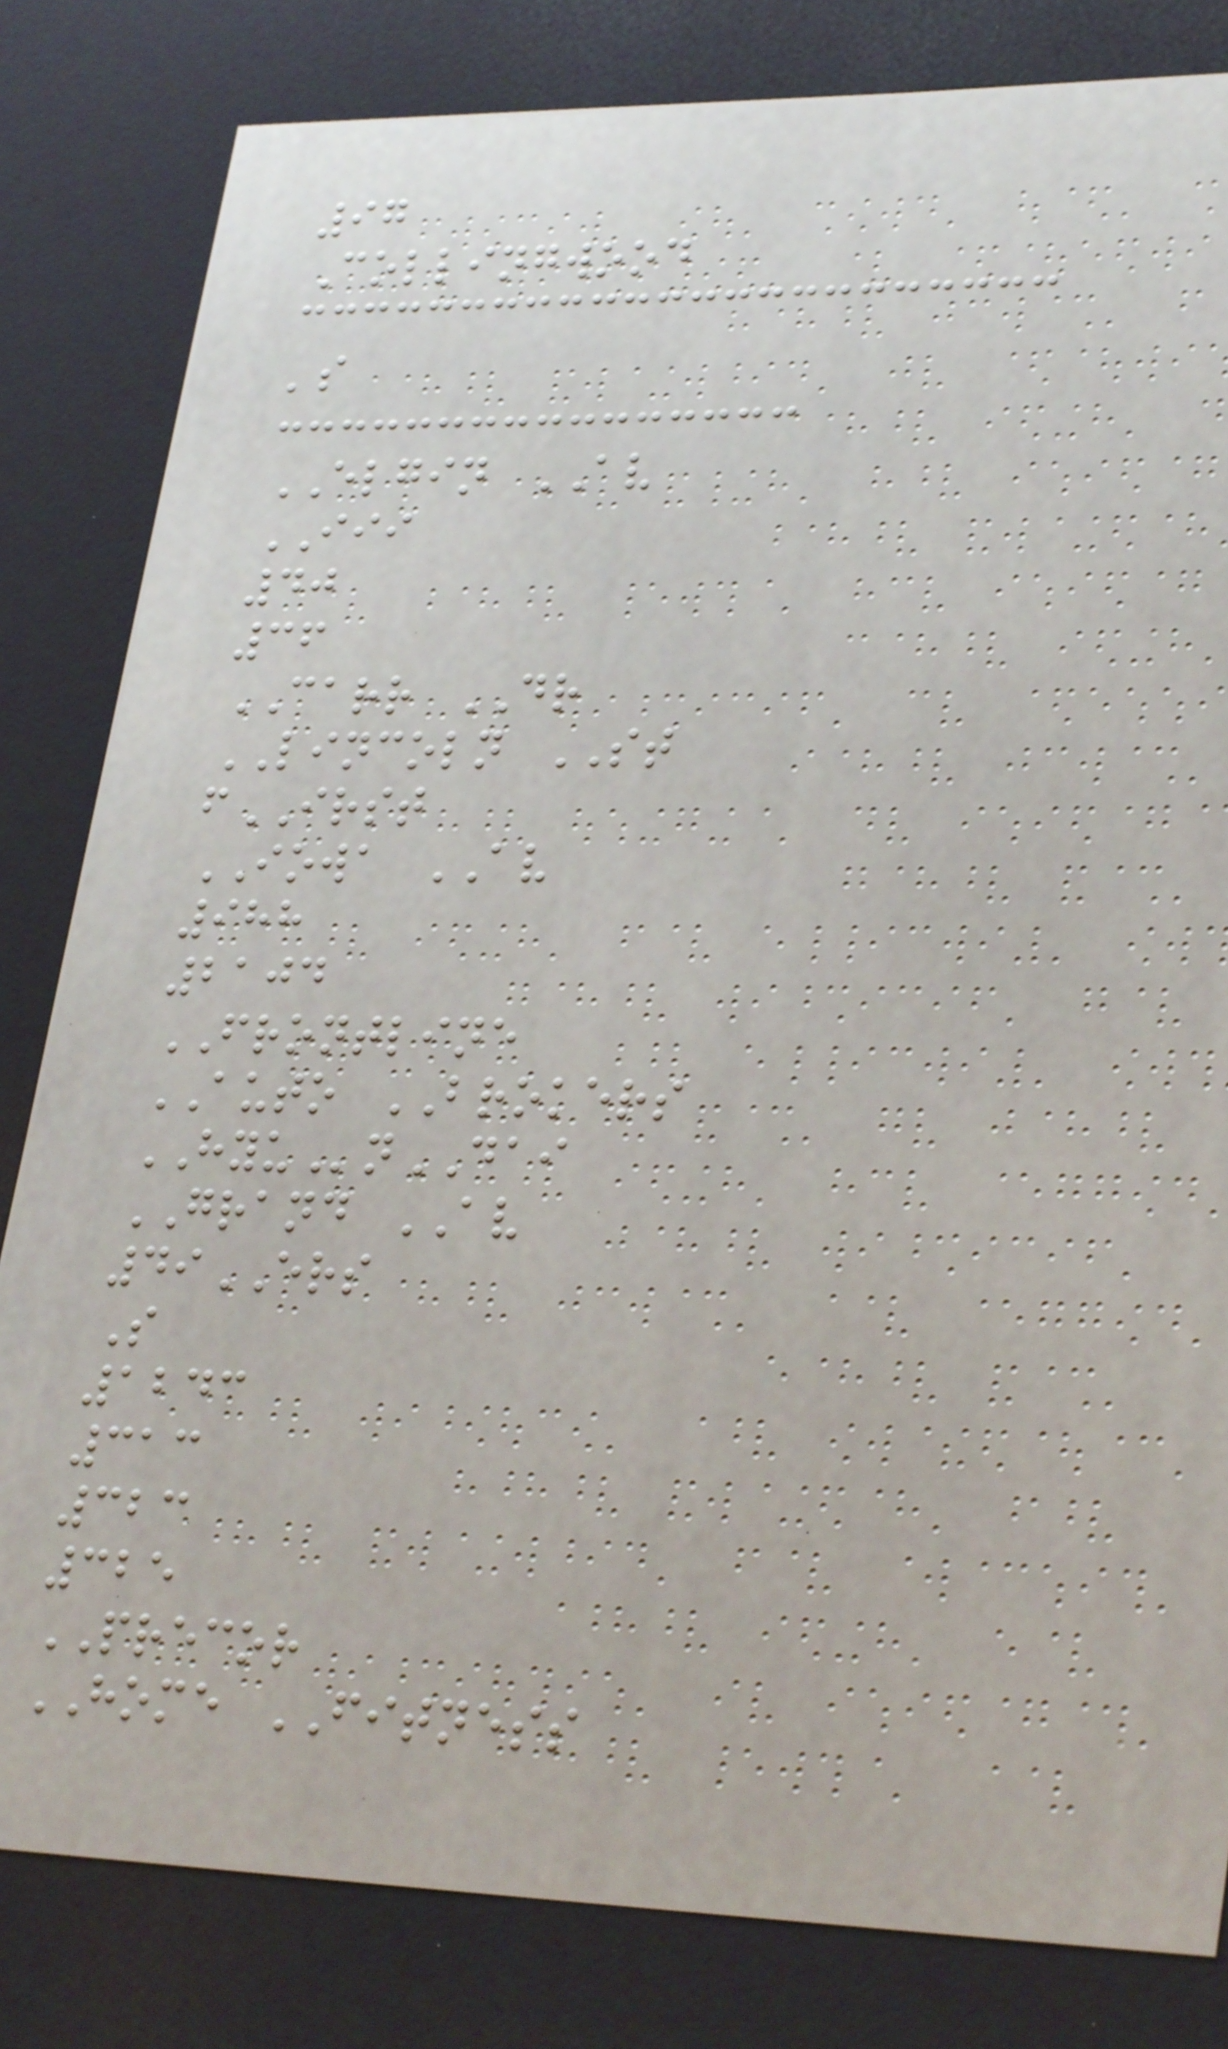97
Collingwood
's
ELGIN AV
III
40
36
CARR DR
LINCOLN ST
fIRST
IOWA AV
988
2104
FRONTLINE
AUTO BROKERS
HYUnDAI
GRAND AV
49ERS
S
1243
313
323
325
PRECOR
HOME FITNESS
